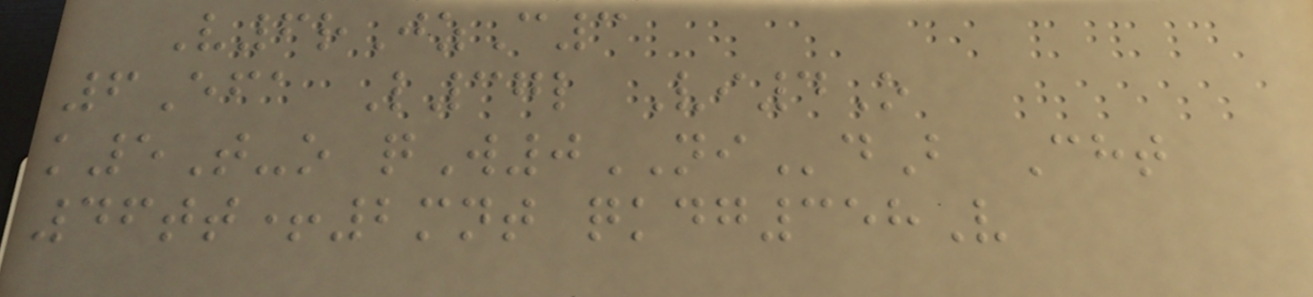V6rJzC3
6Efa L37l Vi4O
k5T-o qW0NIdB Cht
46tt+2mnt qkdg358V
